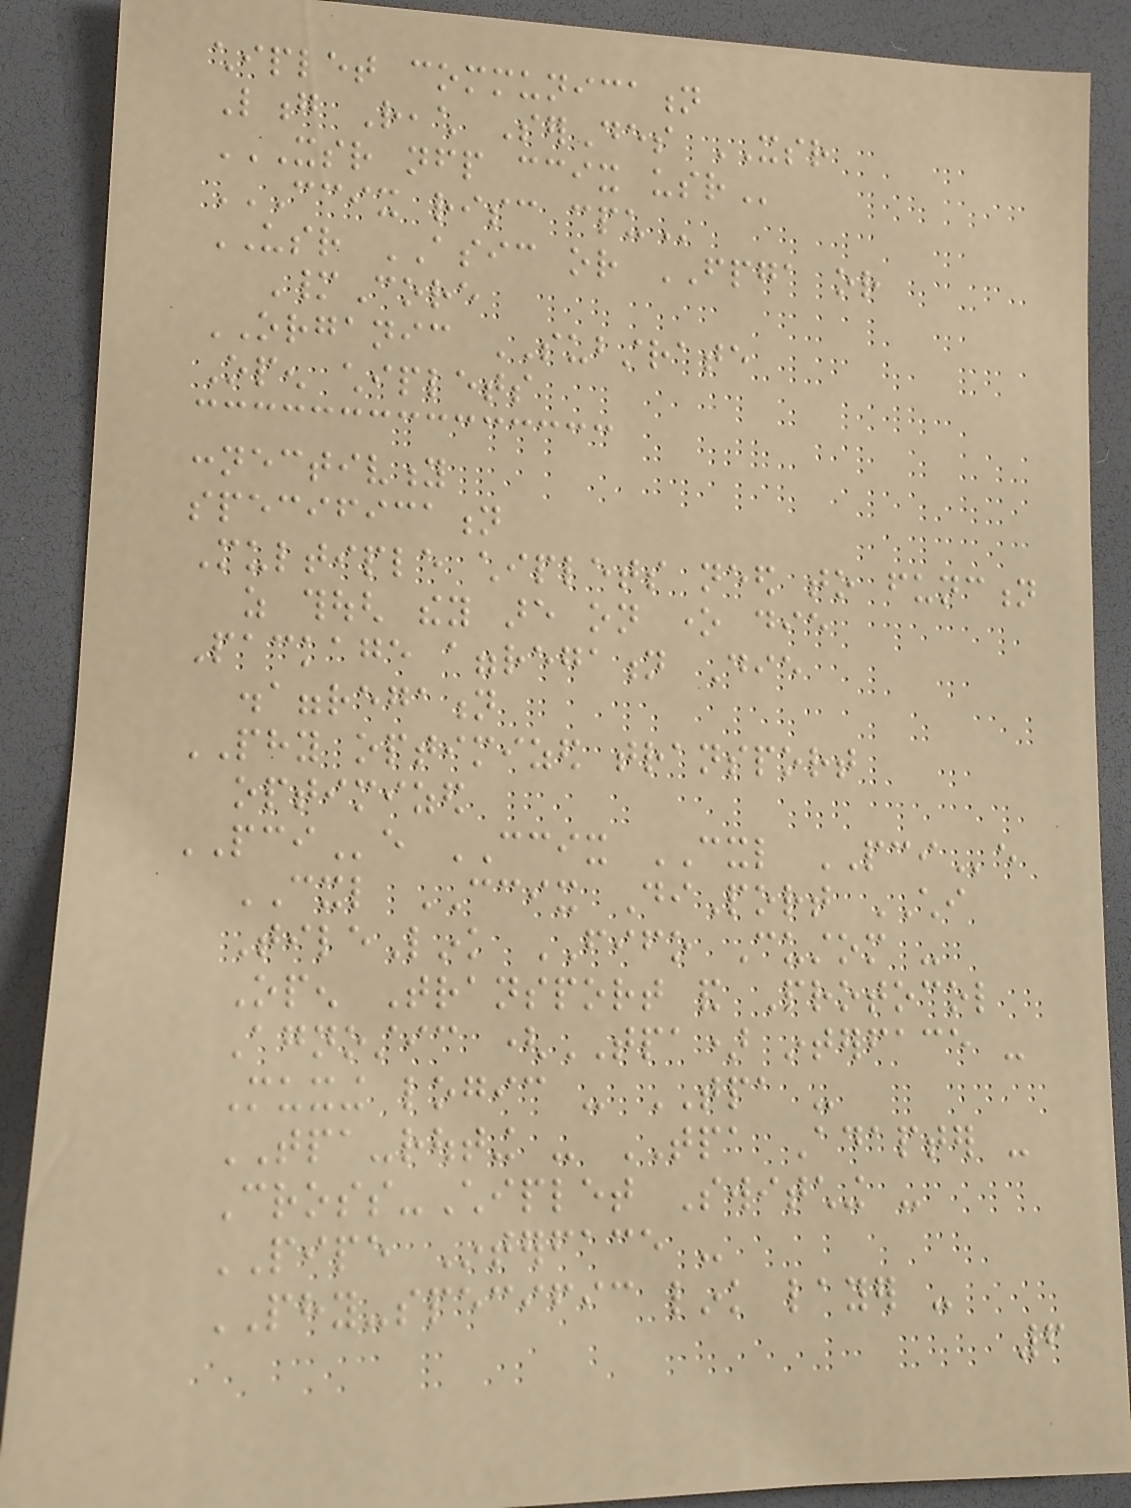chiplet communication
Long Reach SerDes XSR
XSR NFP CCIX USR
CCIX RISC CPU
USR ASIC or FPGA or
ManyCore
ORGANIC SUBSTRATE
Open chiplets
connectivity
specification
Multiple chiplets need to function
as though they are on one die
Package aggregation Die
disaggregation
PHY optimized transport
optimized
PCIe CCIX CXL PCIe
CXL CCIX DiPort CHI
TileLink FIFO Custom -
Open Transport and Protocol
Agnostic (TPA) interface -
Muxing logic - TPA -
TPA-routing - TPA Adapter -
Cross-Chiplet Switching -
PIPE Interface -
PHY-specific link layer -
6
